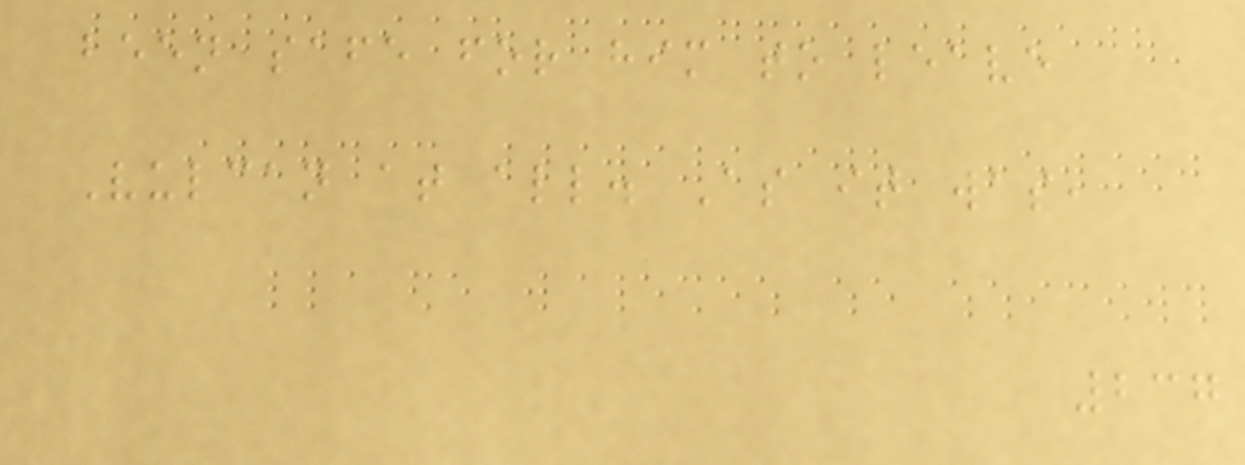been safe for him to leave
Vulcan at all. As it was,
237
